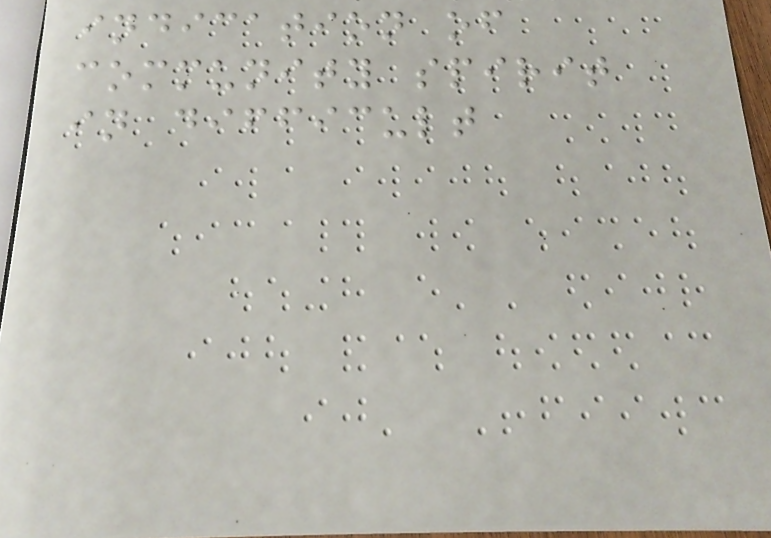indication of
community spirit
in difficult
